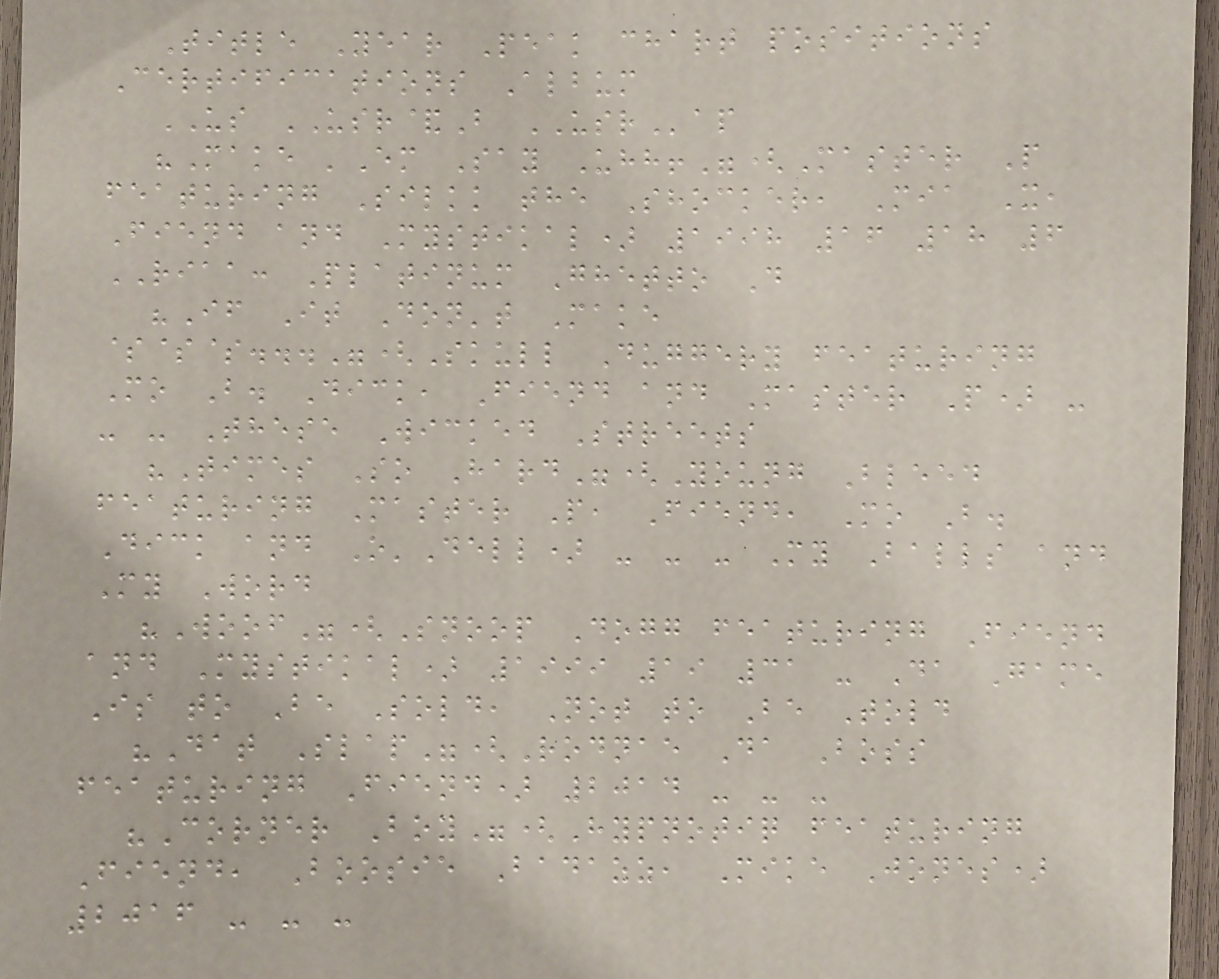Title Year Peak chart positions
Certifications Album
US USR&B USRap
"Make 'Em Say Uhh!"(Master P
featuring Silkk the Shocker, Mia X,
Fiend and Mystikal) 1998 16 18 6
RIAA: Platinum Ghetto D
"If It Don't Make
$$$..."(Skull Duggery featuring
Mo B. Dick, Fiend and Master P) -
- - These Wicked Streets
"Times So Hard"(Young Bleed
featuring Master P, Fiend, Mo B.
Dick and O'Dell) - - - My Balls and
My Word
"Woof"(Snoop Dogg featuring Fiend
and Mystikal) 1999 19 31 - Da Game
Is to Be Sold, Not to Be Told
"Dat Slap"(Rodnae Da Boss
featuring Fiend) 2014 - - -
"Corner Boy"(Hypnotiq featuring
Fiend, Boosie Badazz, Mike Jones)
2016 - - -
